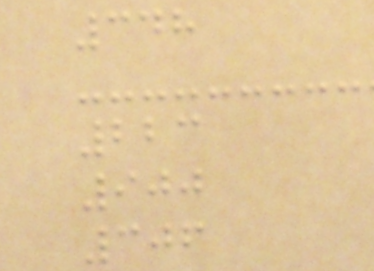348
223
900
306
